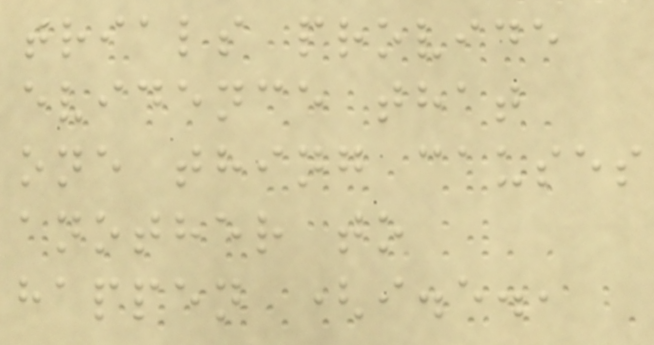trials provide
evidence that
one thing causes
another to
happen (i.e.,
